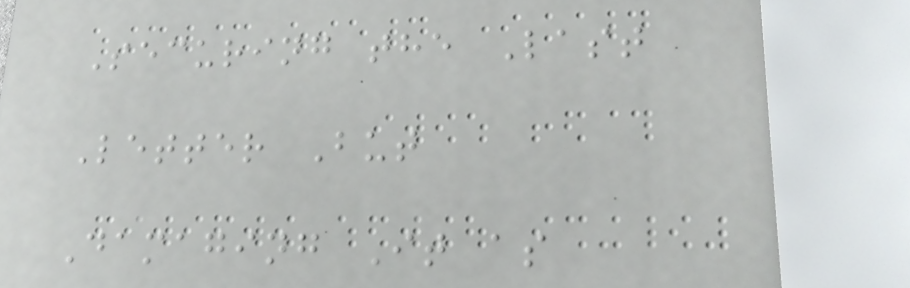Securing the Last
Letter But
Damaging It as
